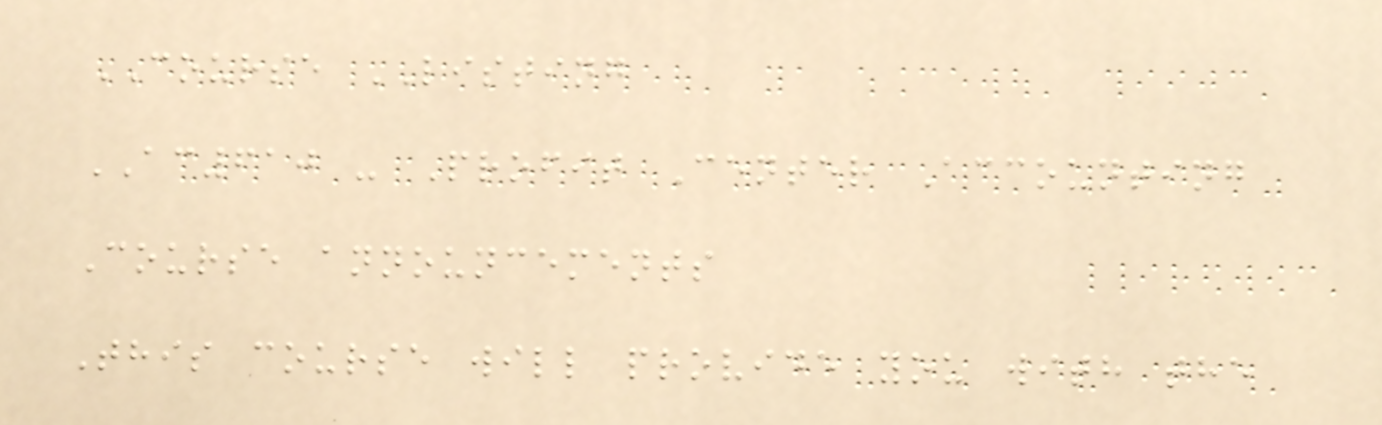COURSE LISTING
AC610 - Profit Center Accounting
Course announcements
This course will provide you with the
